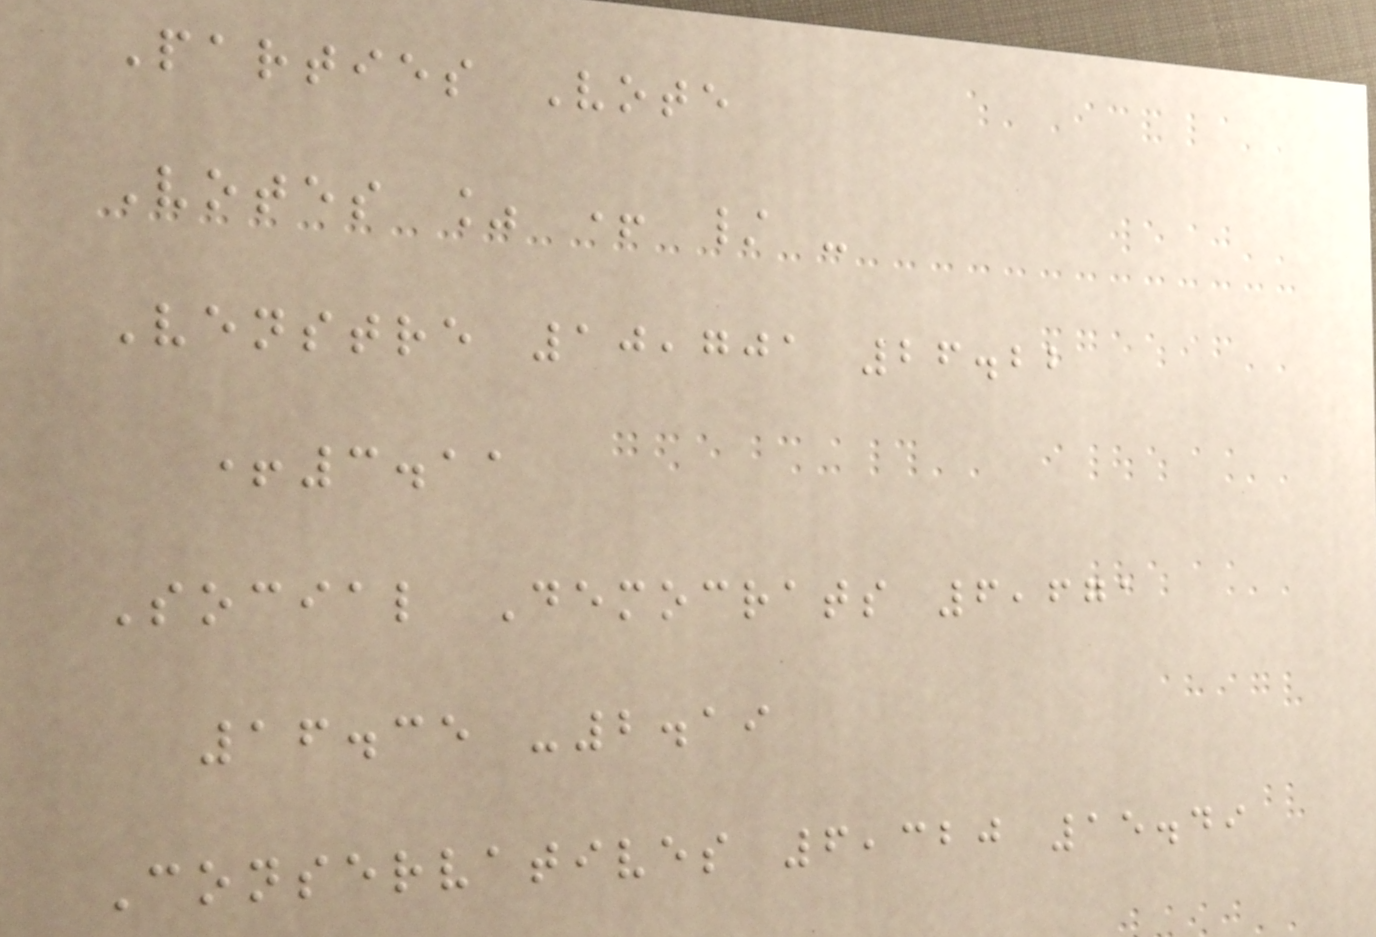Parties Vote
Votes % + / -
Venstre 10,701 26.22
+3.11
Social Democrats 6,671
16.35 -2.19
Conservatives 6,320 15.49
